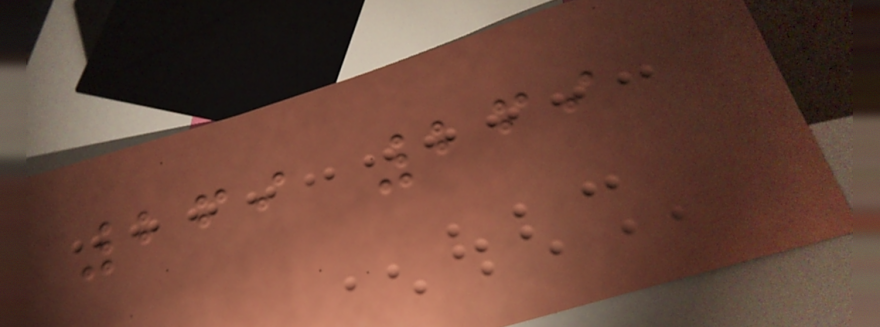269 269
